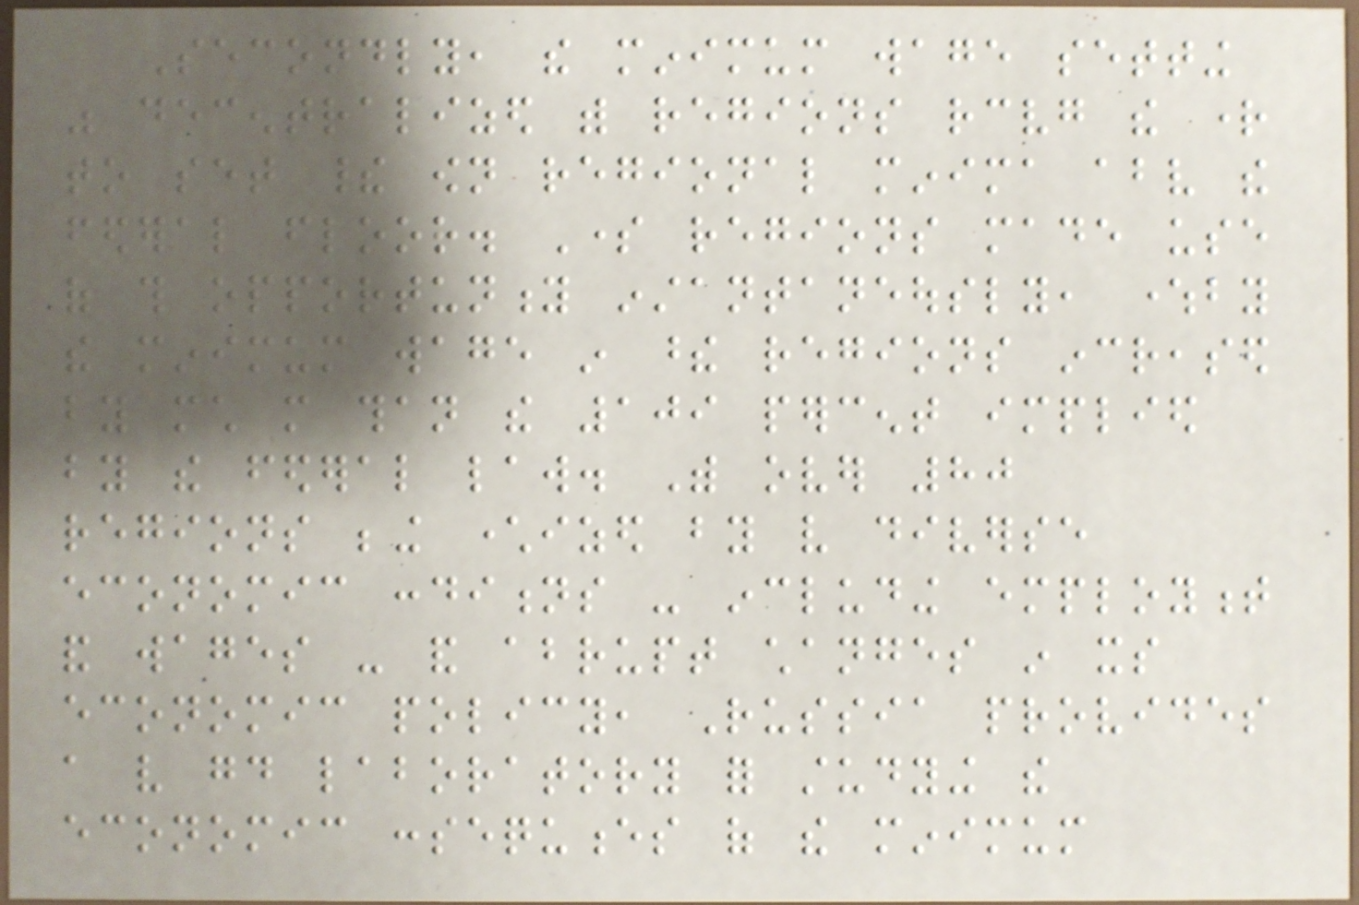Secondly, the minimum wage setting
was decentralized with regions receiving the right
to set their own regional minima above the
federal floor. Some regions made use
of this opportunity instantaneously, whereby
the minimum wage in these regions increased
by much more than the 109 percent implied
by the federal law. With over 80
regions being characterized by very diverse
economic conditions - including employment
and wages - and abrupt changes in its
economic policy, Russia provides
a very good laboratory for studying the
economic consequences of the minimum
